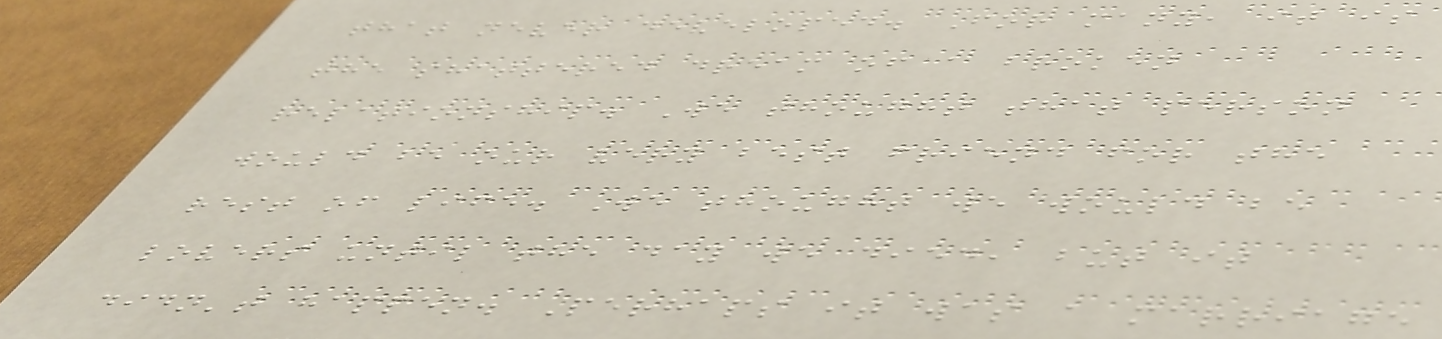that never developed. For many, it is
the shattered dream of a broken
relationship. We thought that person
would be our very best friend for the
rest of life. We thought we would be
lovers until the day we died, but it
didn't happen. Perhaps it was a marriage
